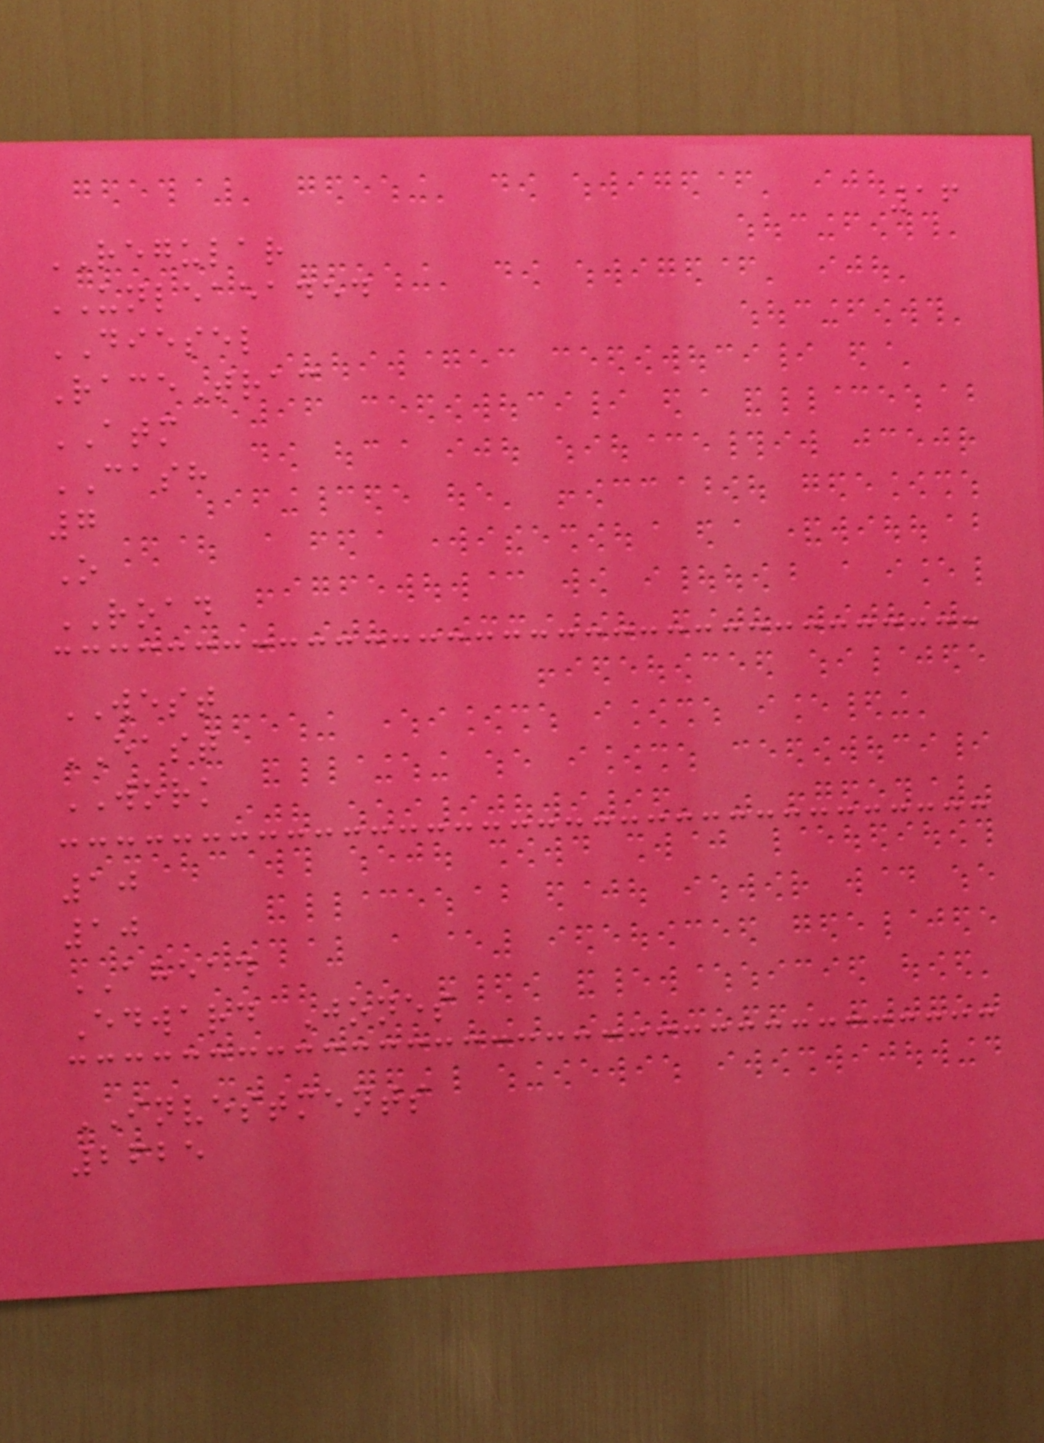16
REGULAR
UNLEAEADED
DIESEL
RaceTrac
ATM
CASH
7
O
ROAD
WEST
EAST
WORK
10
10
AHEAD
Edward Jones
INVESTMENTS
2625
